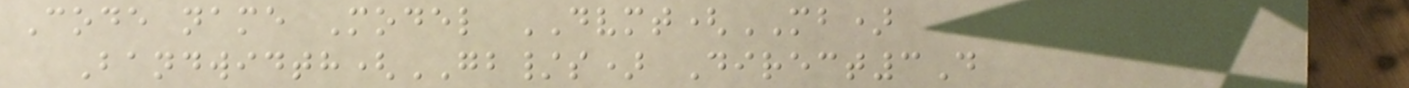Code name Model DVMT(MB)
Bandwidth(GB/s) Direct3D
